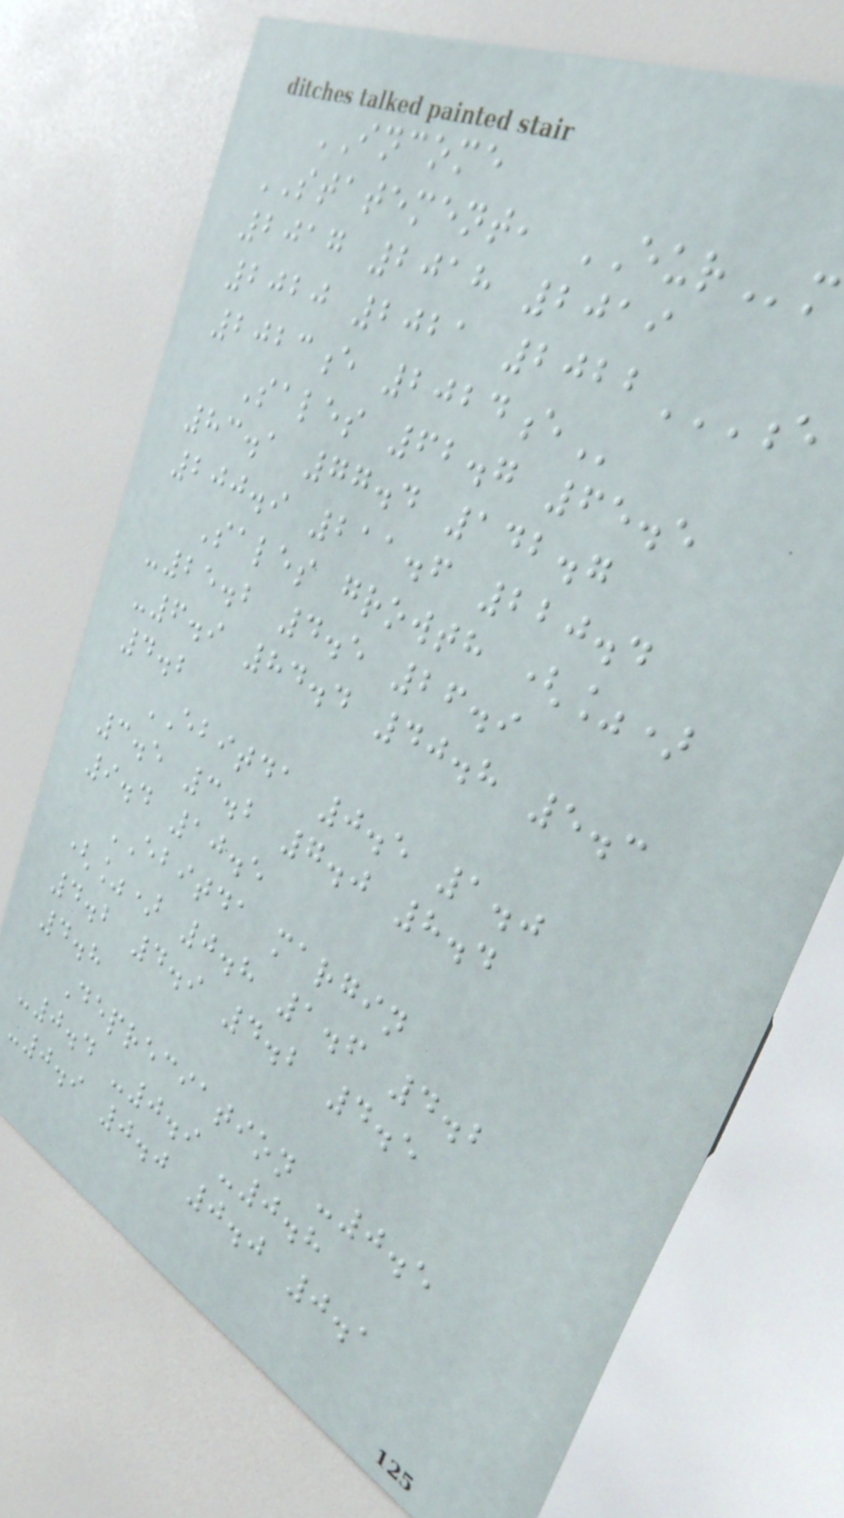INCOME
STATEMENT, EURm
2017 2018 2019
2020 2021 2022E
2023E 2024E
Sales 62.7 65.5
83.1 77.4 142.7
200.9 211.6 220.4
Sales growth (%)
-25.2 4.5 26.9
-6.9 84.4 40.8 5.3
4.2
EBITDA 0.5 1.0
3.5 3.2 7.0 8.4
9.4 10.5
EBITDA margin
(%) 0.8 1.6 4.2
4.2 4.9 4.2 4.5
4.8
Depreciation -0.5
-0.4 -0.9 -0.8
-0.9 0.0 0.0 0.1
